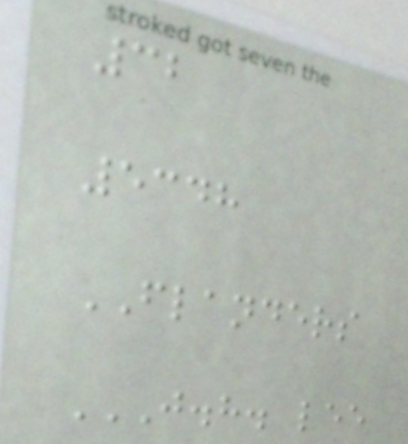32
5348
FLANDERS
J.H. LEE
